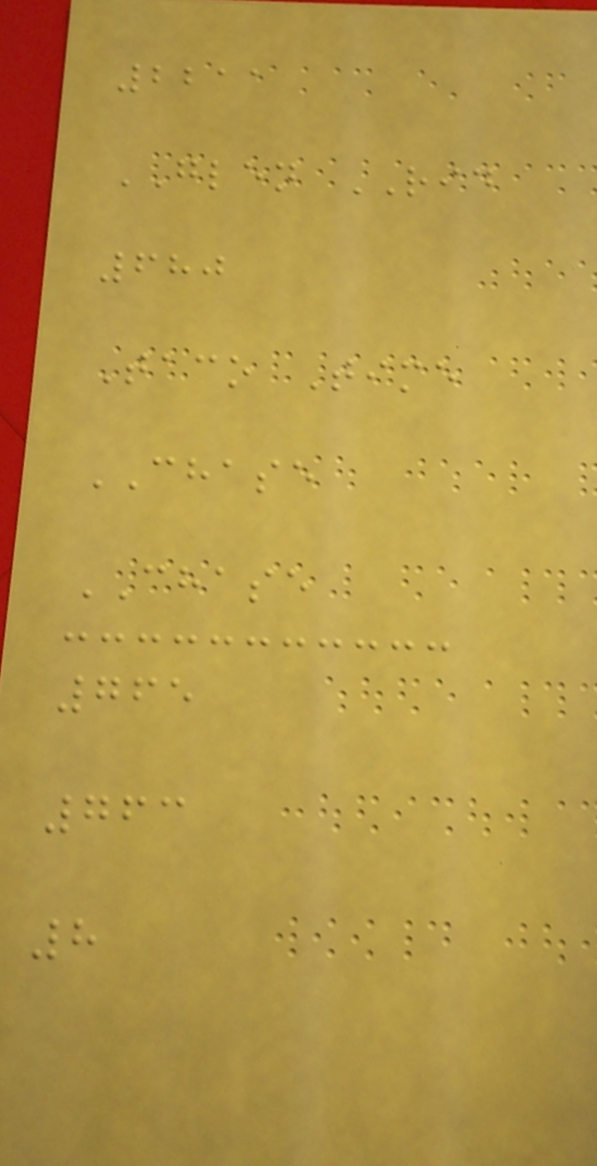2211
GLEN RID
680
Taco Time
CHASE
CHASE
765
763
8
